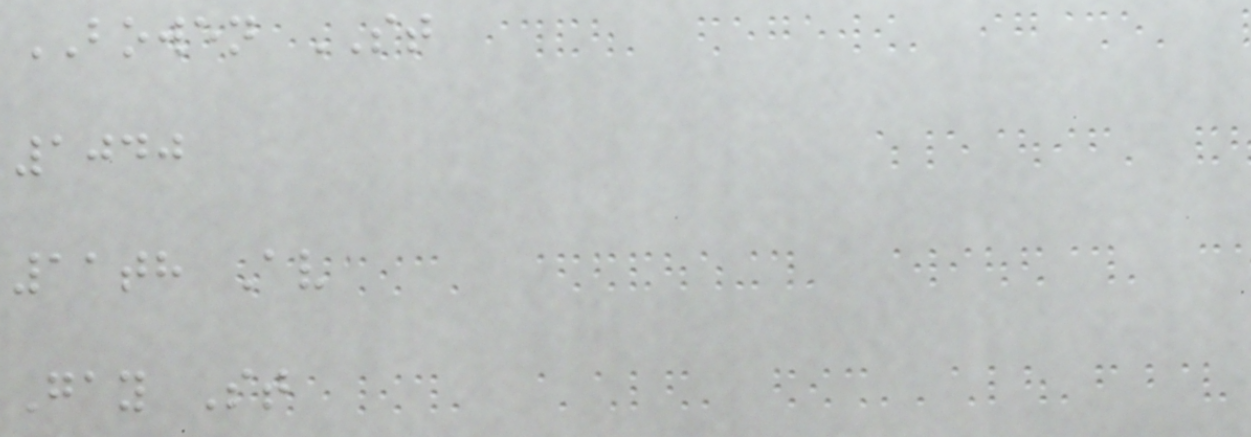BOWEN ST
1040
11th Av
Gay St
